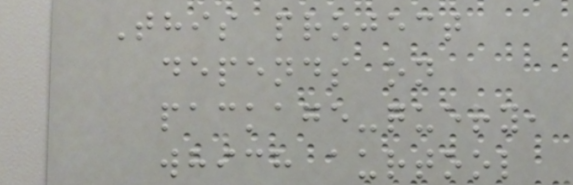This project
depends on
package-query,
which aurtool
